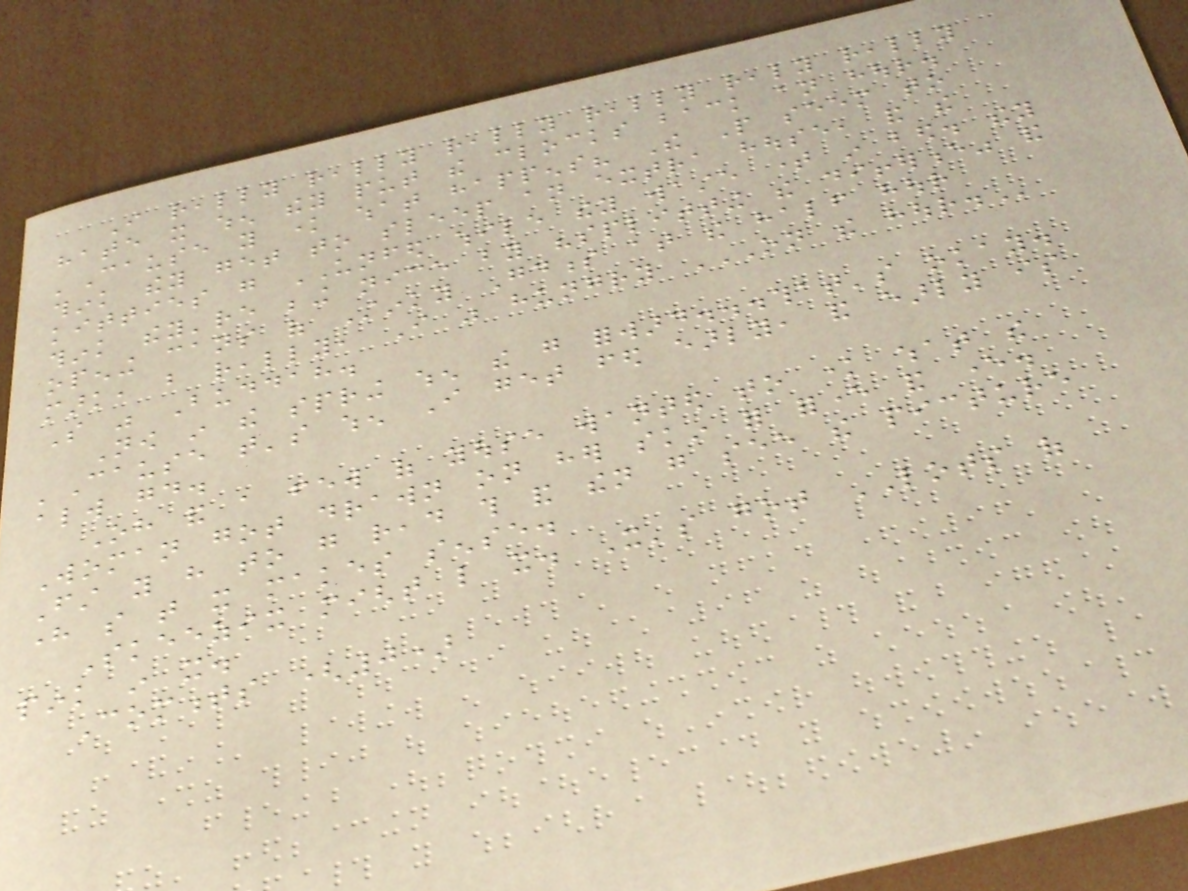I really really really really realy really
hate it when they put the clocks back an hour.
'Cause you know what happens? The People seem to
think they get to sleep an extra house, and the
kitties go UNFED while they waste time in bed. they
think they're being nice by "splitting the difference" and
opening cans of Stinky Goodness at the half hour
mark, but really, I was hungry ON THE HOUR.
So was Buddah.
Now in the spring when the go forward...that's okay.
'Cause that's when I get fed early, and early is
always good.
Oh and a few of youse wanted to know what the
Woman got drawn on her skin for forever and ever.
First you have to go read this and then go see the picture
here so that it makes sense.
Skeezix might like it. It's got LOTS of
pink in it.
Comments (0)
